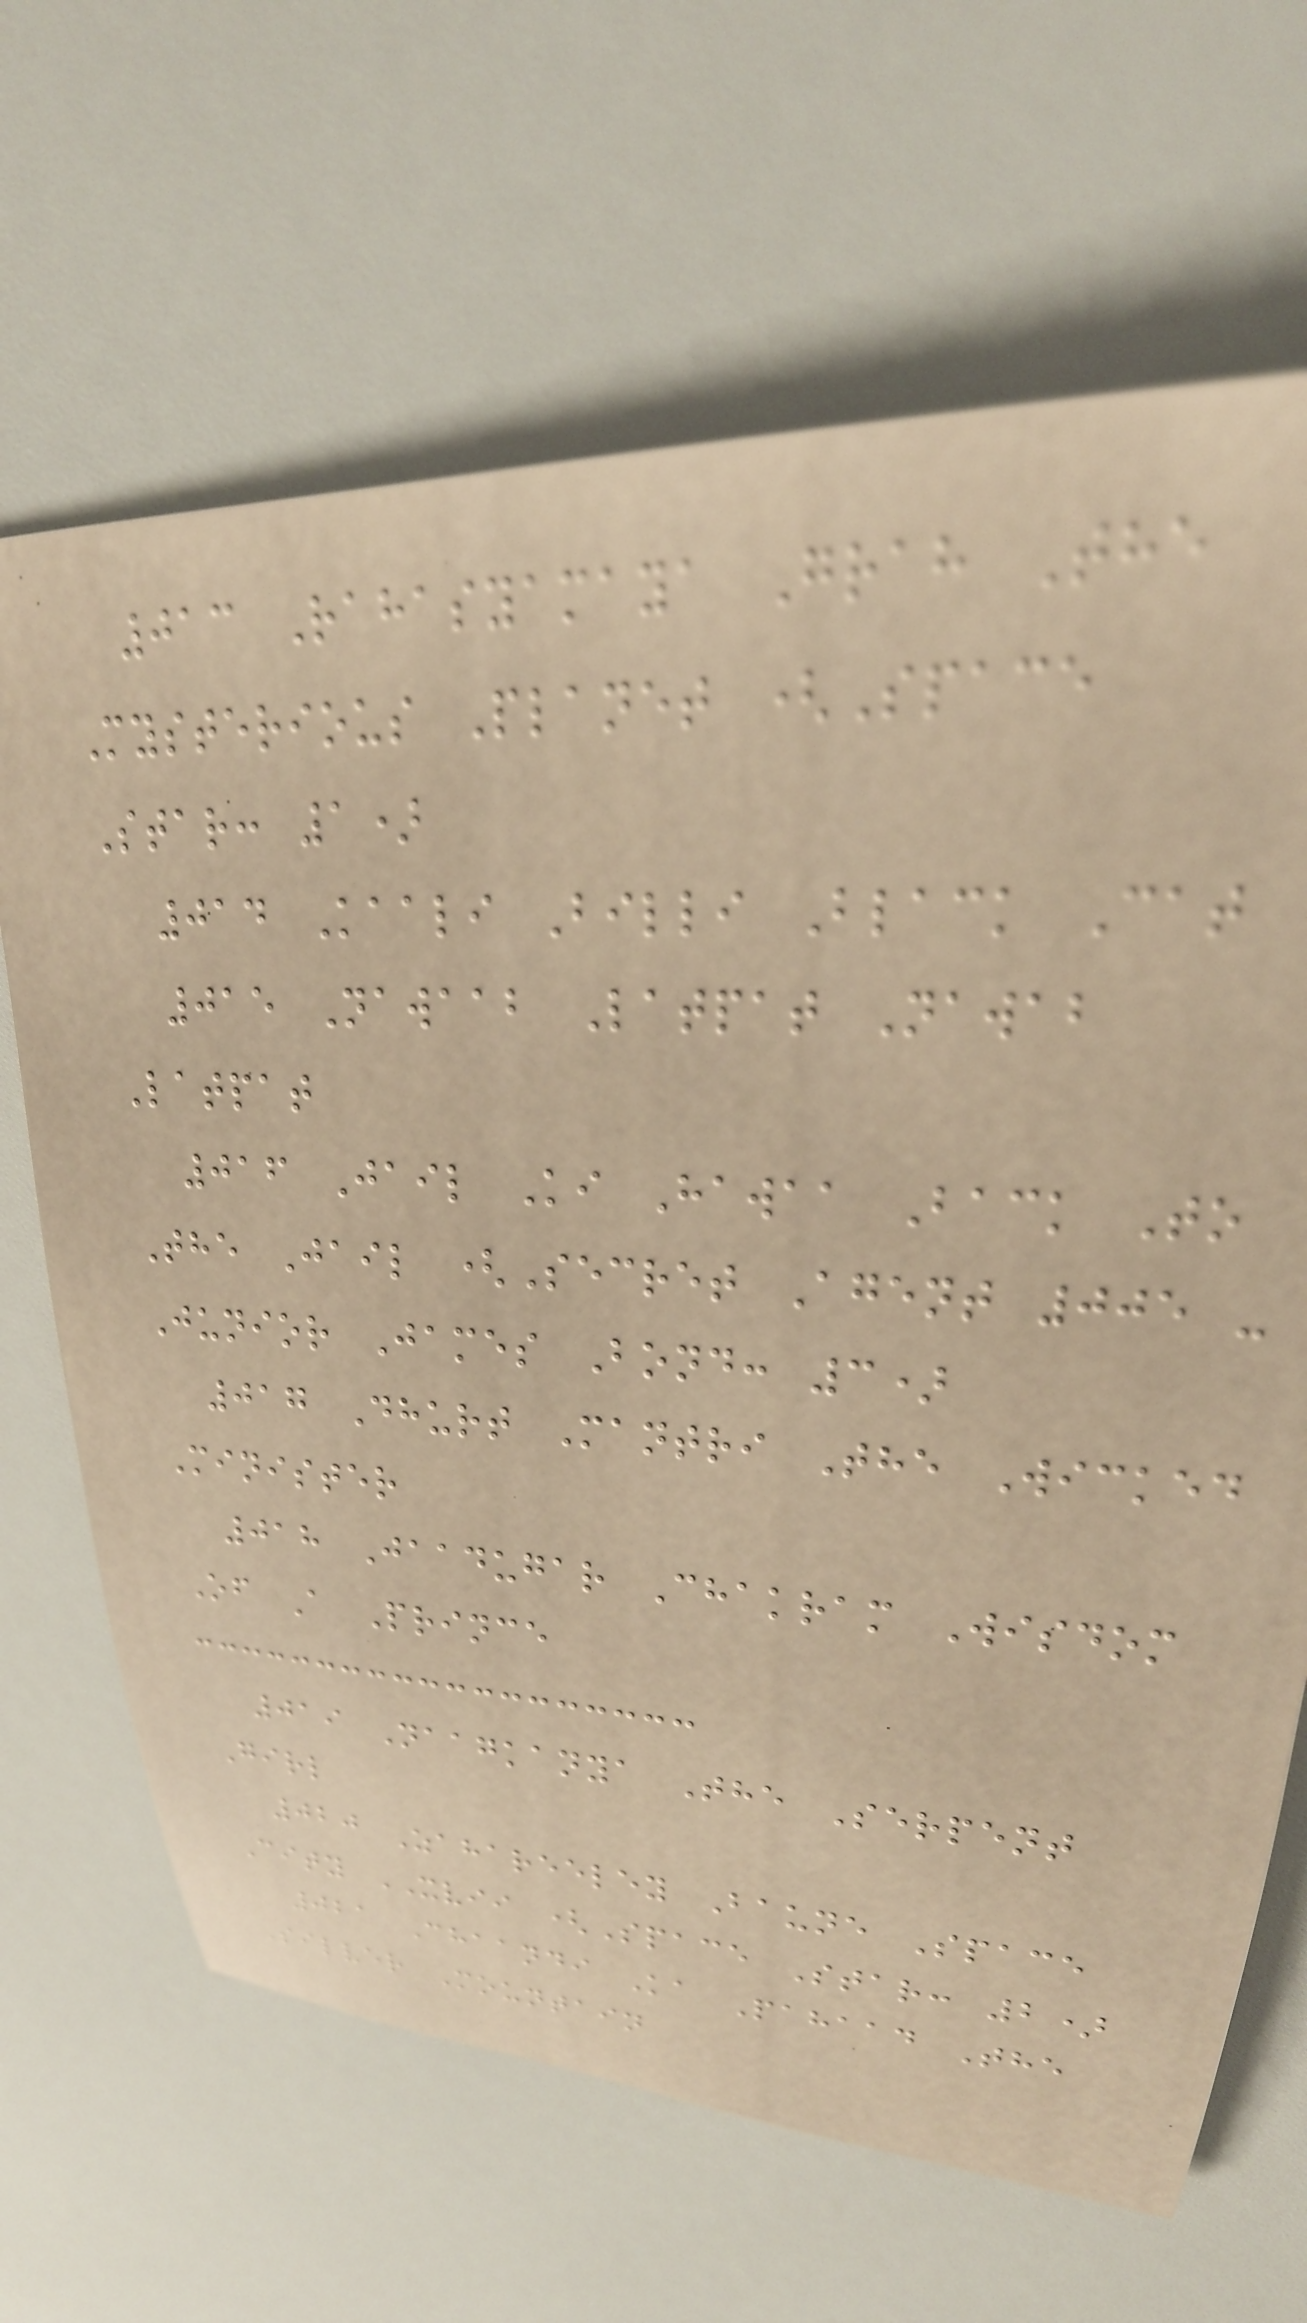013 Rahasyamaya Grah The
Mysterious Planet (Space
Star: 1)
014 Kaali Billi Black Cat
015 Nawaab Latpat Nawab
Latpat
016 Jail Ki Hawaa Back To
The Jail (Secret Agent 005 -
Junior James Bond: 3)
017 Dhurt Mantri The Wicked
Minister
018 Jaadugar Chakram Wisdom
Of A Prince
019 Naagkanya The Serpent
Girl
020 Zahareeley Baune Space
City XVII (Space Star: 2)
021 Chaandi Ka Pahaad The
Silver Mountain
